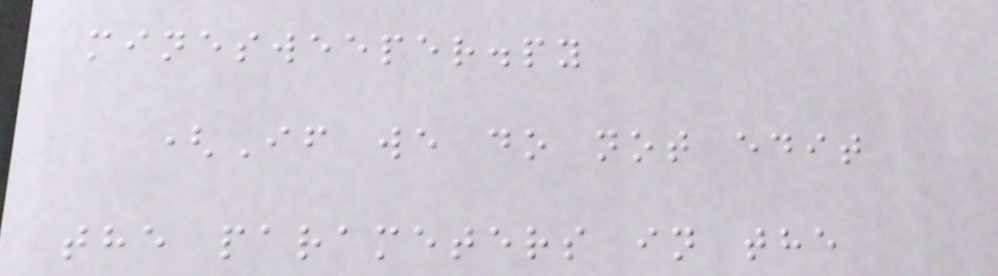minesweeper.py
(If we do not edit
the parameters in the
